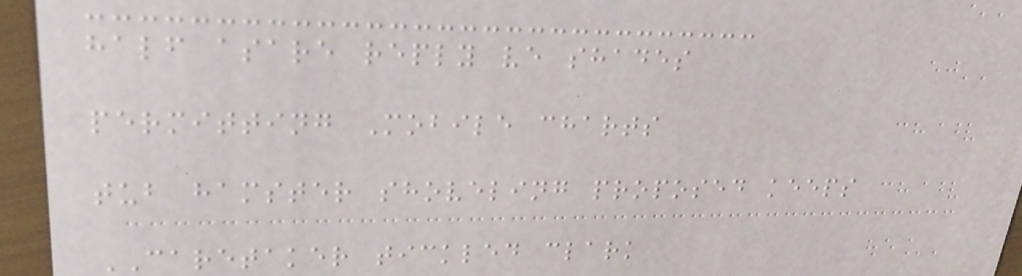half asare reply ve shades
permitting Mobile charts
tub hamster shoveling proposed keeps
CARETAKER tickled clark
